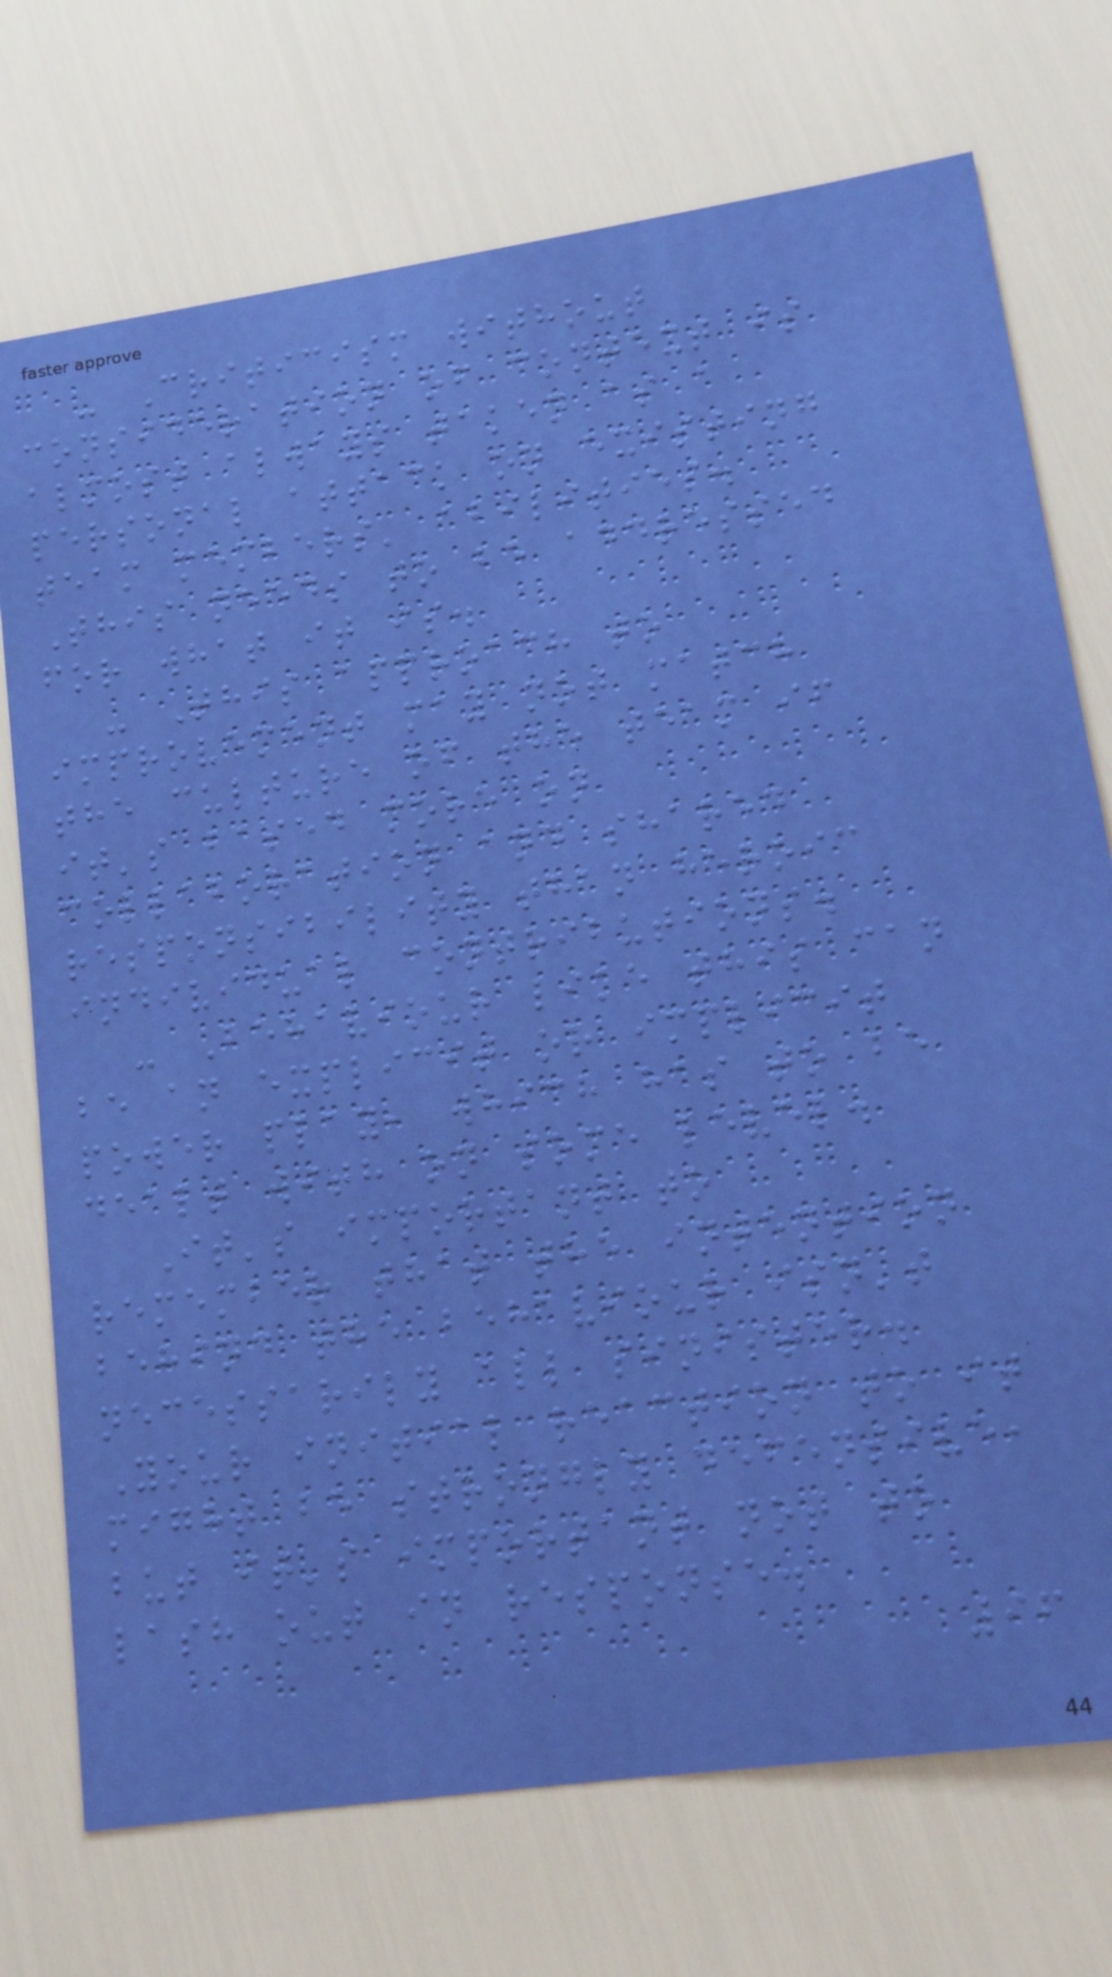- Criticism without
consideration of context is
almost always taken as a
personal attack on existing
team members' abilities.
This needs to be addressed
for what it is.
- This approach to
improvement may not match
the culture of the team if
it's based more on
collaboration and shared
responsibility than heroic
individual contributions.
- Behaviour like this can
be an explicit or implicit
power play, which has to be
dealt with on some level.
It's important to
remember that the intention
behind the behaviour isn't
necessarily all sinister.
Your initial reaction to it
might be strongly defensive,
but it's important not to
lash out in response.
96
